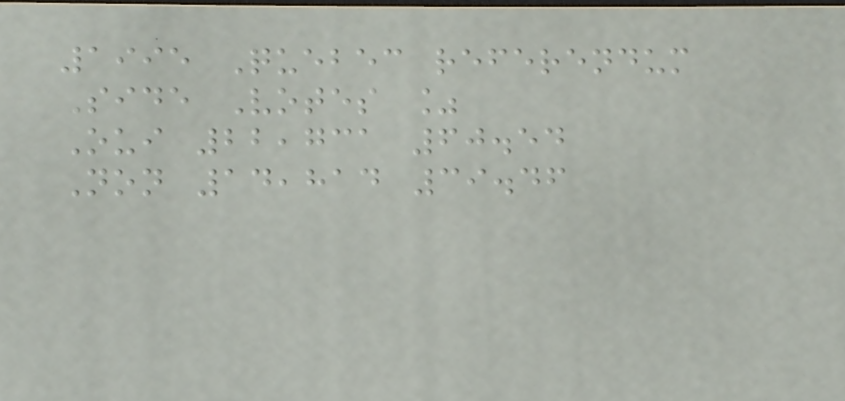1995 Quebec referendum
Side Votes %
Oui 22,731 60.54
Non 14,814 39.46
